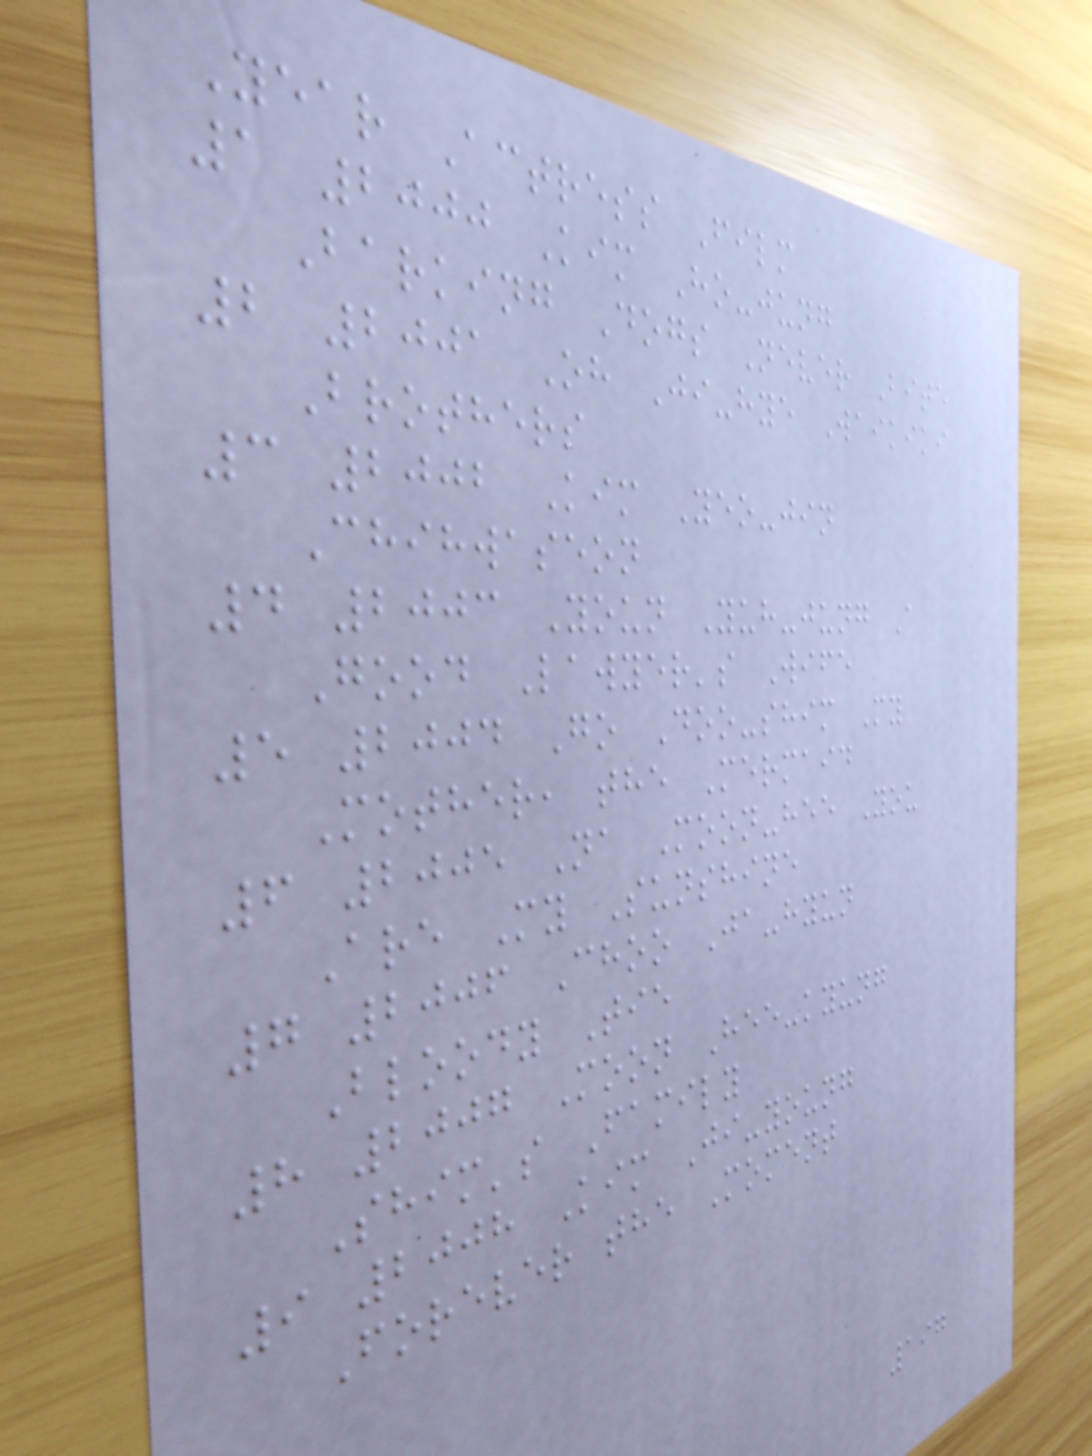Year Actress Film
1 2000 Kim Ho-jung
Barking Dogs Never Bite
2 2001 Oh Ji-hye Waikiki
Brothers
3 2002 Kim Yeo-jin
Chihwaseon
4 2003 Youn Yuh-jung A
Good Lawyer's Wife
5 2004 Go Doo-shim My
Mother, the Mermaid
6 2005 Na Moon-hee You
Are My Sunshine
7 2006 Choo Ja-hyun
Bloody Tie
8 2007 Moon Hee-kyung
Shim's Family
9 2008 Kim Ji-young
Forever the Moment
197
